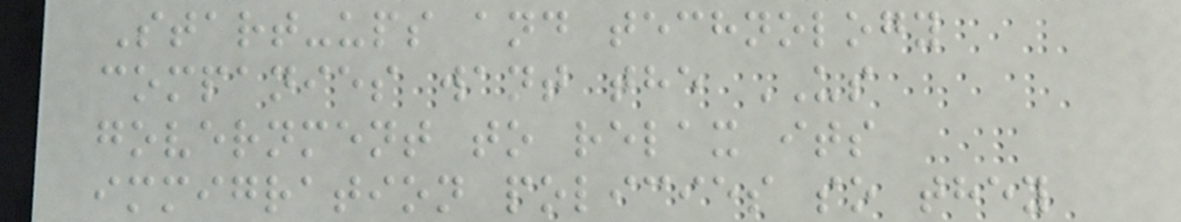Start-ups and technology
companies want the US
government to relax its
immigration policies so they
